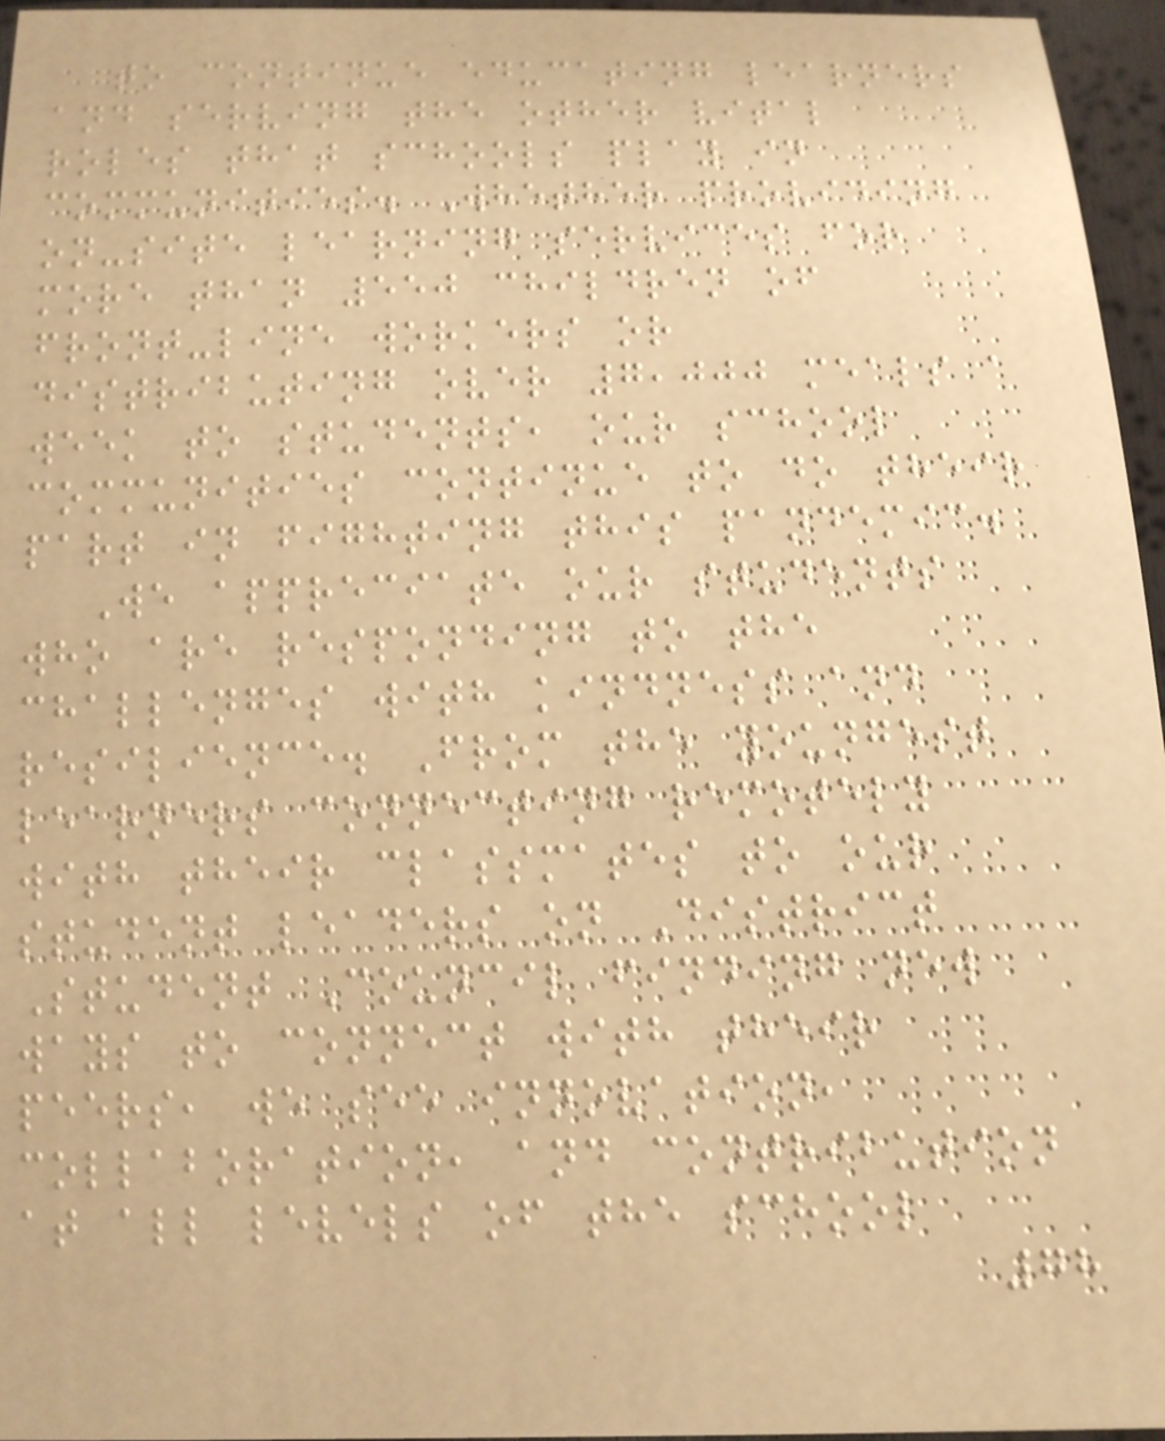to continue educating learners
and serving the other vital
roles that schools play in
communities. Whether providing
on-site learning services for
more than 550 children of
front-line workers or
distributing over 7,000 meals a
week to students, our school
communities continue to do their
part in fighting this pandemic.
We appreciate our students
who are responding to the
challenges with kindness and
resilience. From the youngest
learners connecting remotely
with their classmates to our
student leaders on District
Student Council finding new
ways to connect with their
peers, we see innovation,
collaboration, and contribution
at all levels of the school
78
